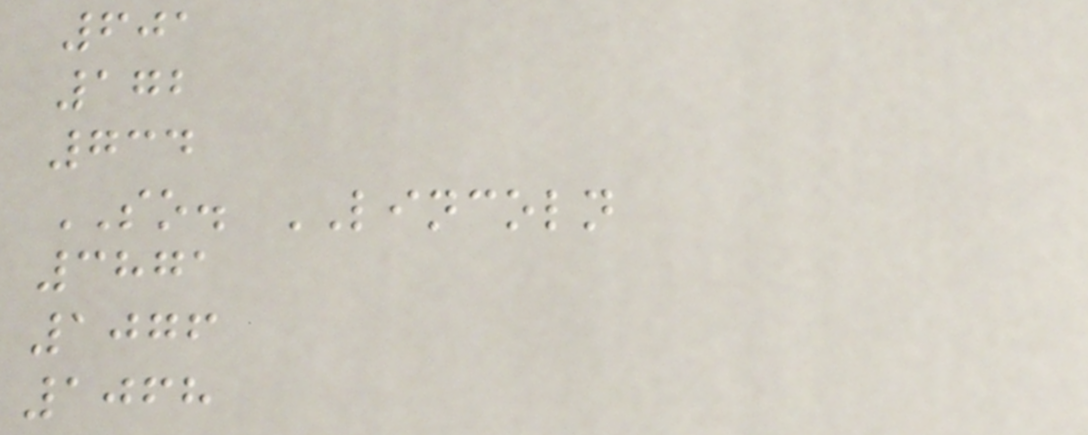601
172
734
SO. LINCOLN
3871
1076
1068
